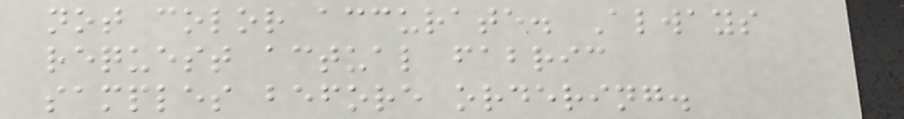not color accurate. Always
request actual fabric
samples before ordering.
